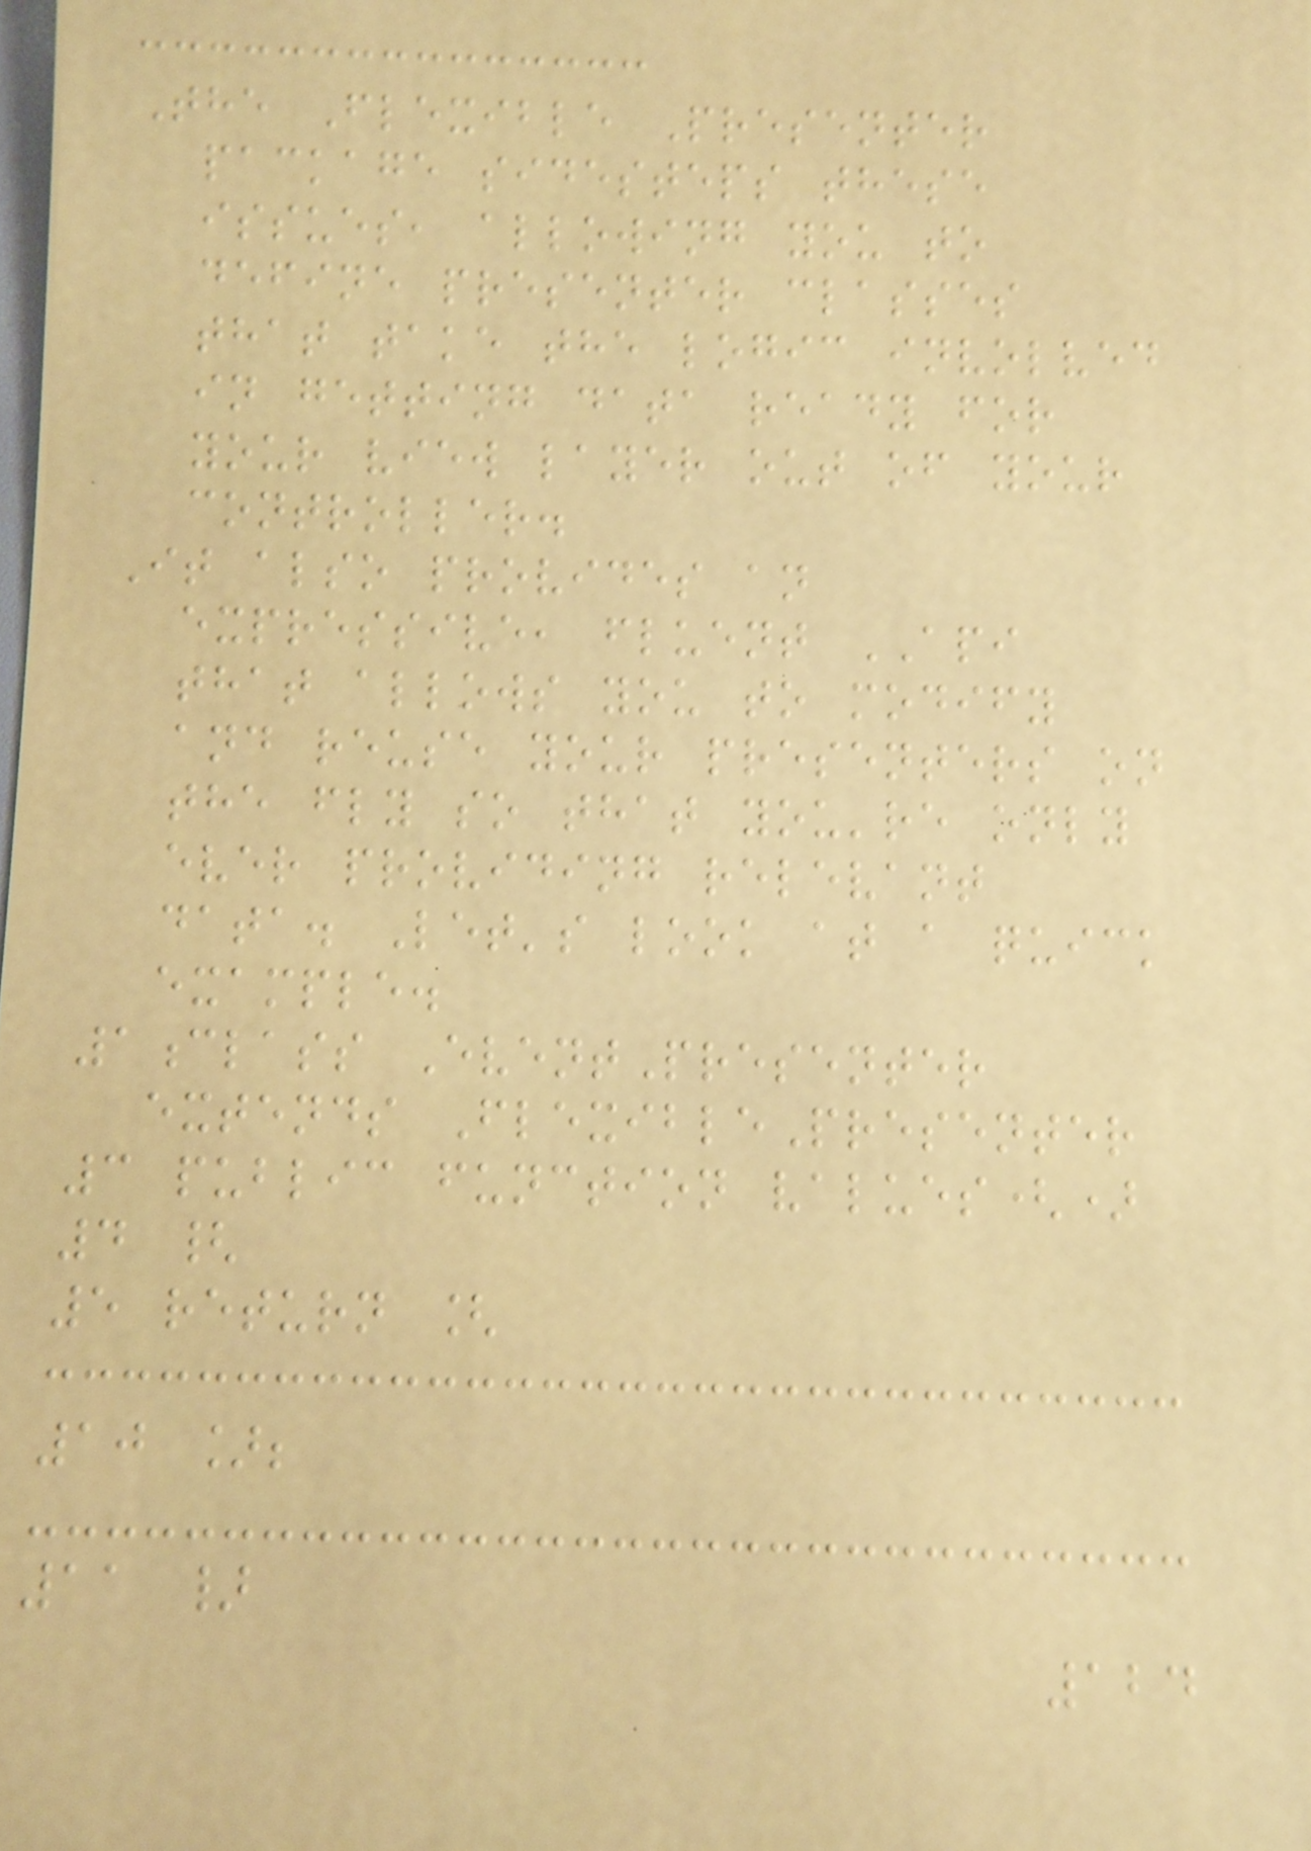The Flexible Presenter
package sidesteps these
issues, allowing you to
define presenter classes
that take the logic involved
in getting data ready for
your view layer out of your
controller.
It also provides an
expressive, fluent API
that allows you to modify
and reuse your presenters on
the fly so that you're only
ever providing relevant
data. Let's look at a quick
example.
1class EventPresenter
extends FlexiblePresenter
3 public function values()
4 {
5 return [
10 ];
11 }
124
